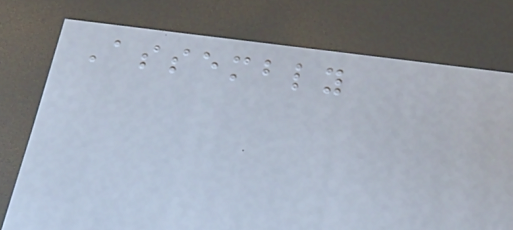Assembly
